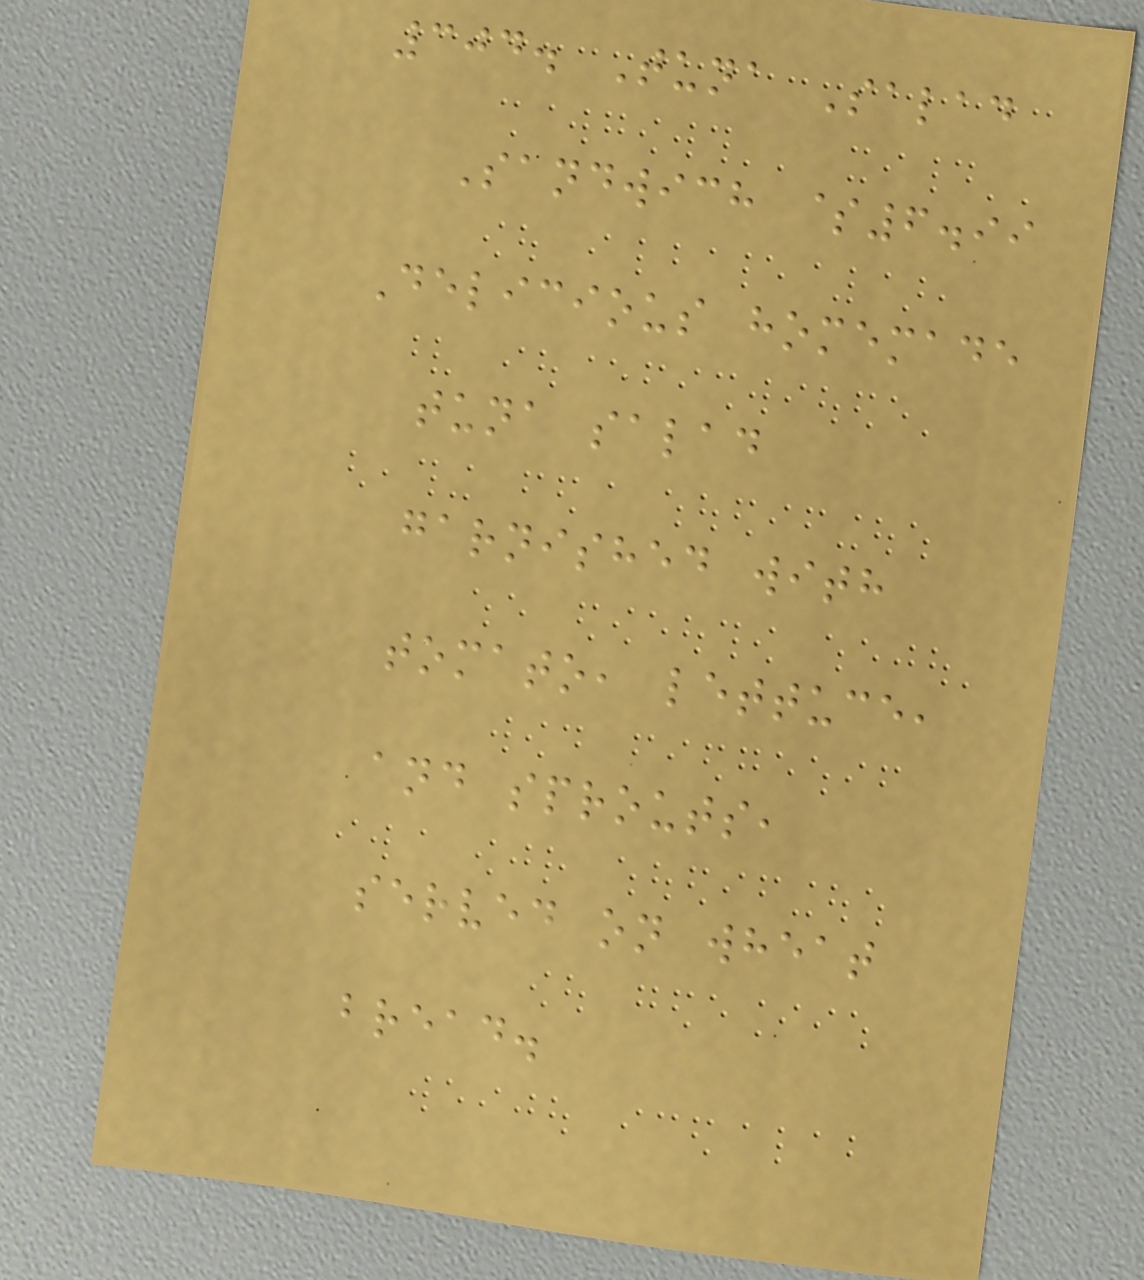304. Tuna Salad
Sandwich $6.99
Delicious homemade
tuna salad
garnished with
tomato, lettuce,
and sprouts,
served on wheat
bread.
